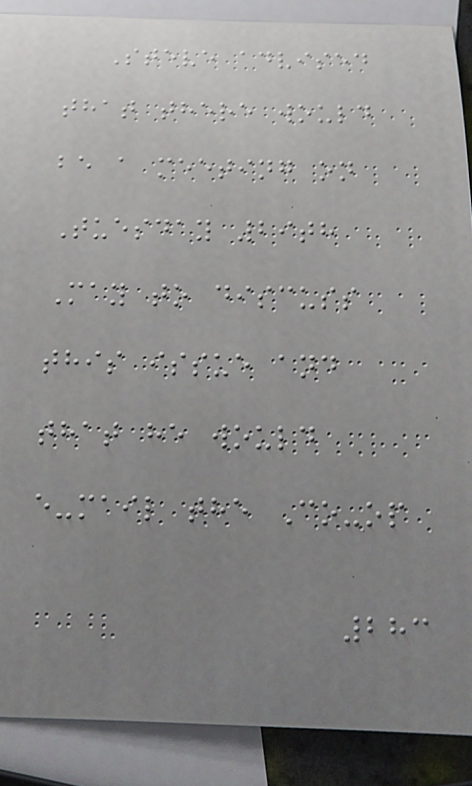Steve advised
that there would
be a meeting on
Tuesday 29th
May to discuss
this issue and
that he would
e-mail the Co-op
283
